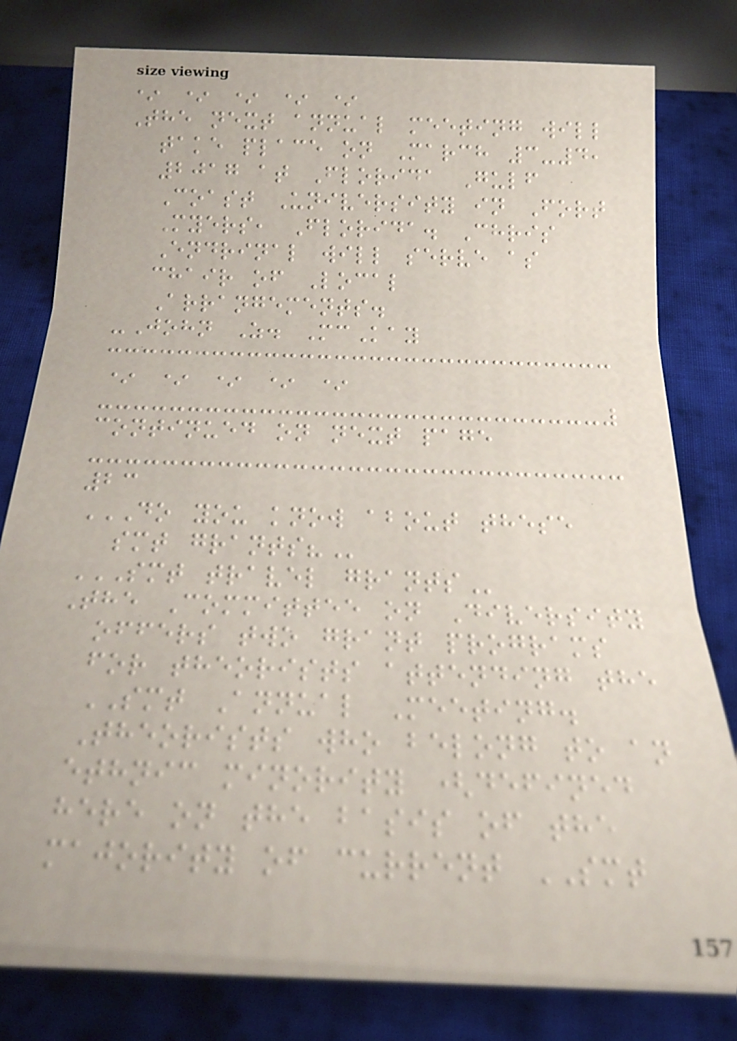* * * * *
The next annual meeting will
take place on March 3-4,
2017 at Florida Gulf
Coast University in Fort
Myers, Florida. Chris
Endrinal will serve as
chair of Local
Arrangements.
-John Z. McKay
* * * * *
continued on next page
23
DO YOU KNOW ABOUT THESE
SMT GRANTS?
SMT TRAVEL GRANTS
The Committee on Diversity
offers two grant programs
for theorists attending the
SMT Annual Meeting.
Theorists who belong to an
ethnic minority (defined
here on the basis of the
majority of current SMT
